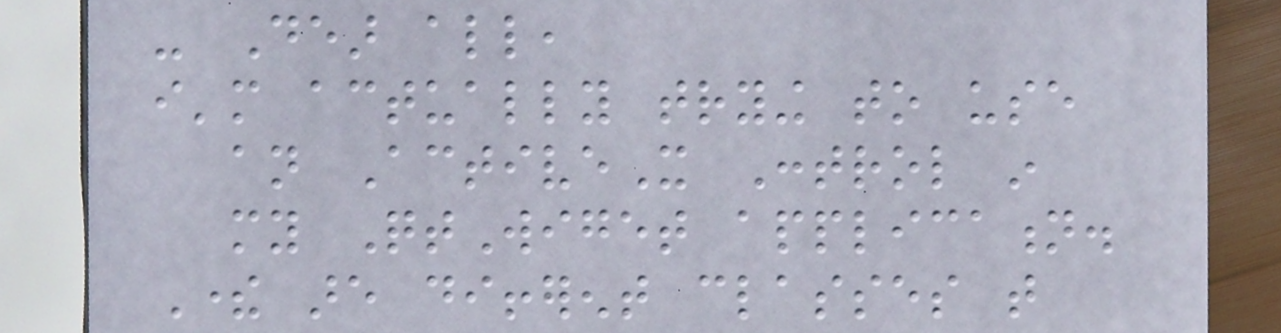- Dear all,
i'm actually trying to use
an ActiveX Control in
my QtWiget application.
There are different classes that
